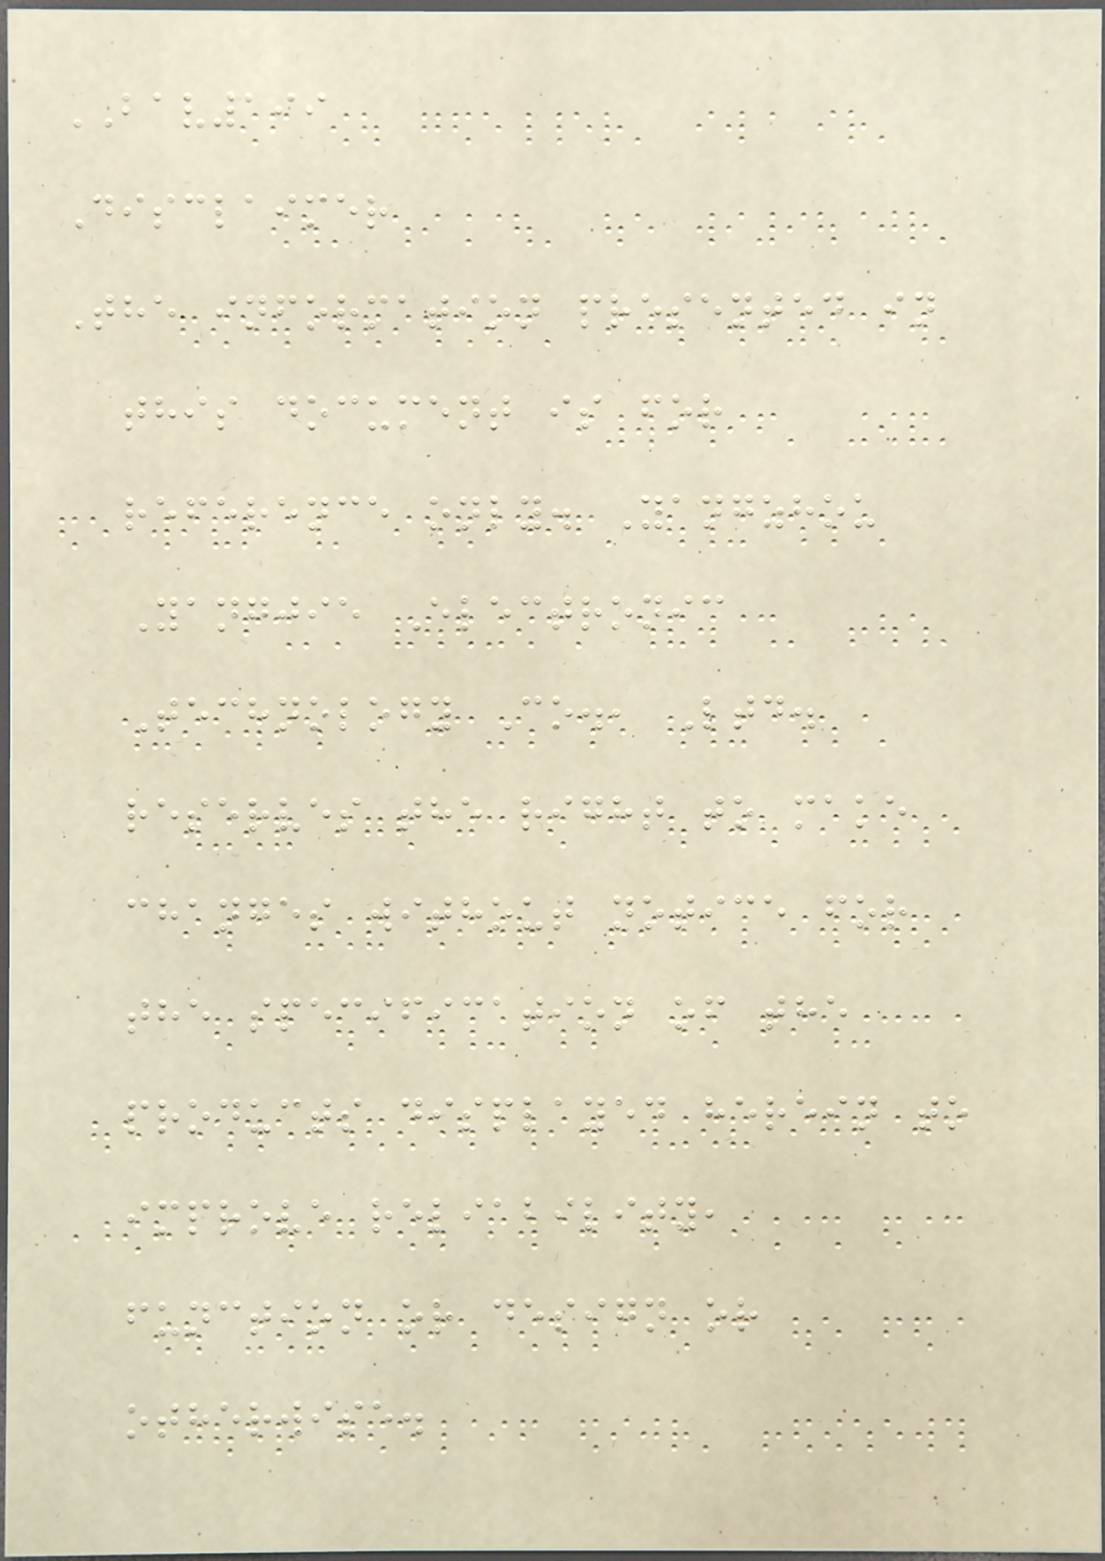BAV199
Disclaimer
The information presented in
this document is for
reference only. Yangzhou
Yangjie Electronic
Technology Co., Ltd.
reserves the right to make
changes without notice for
the specification of the
products displayed herein to
improve reliability,
function or design or
otherwise.
